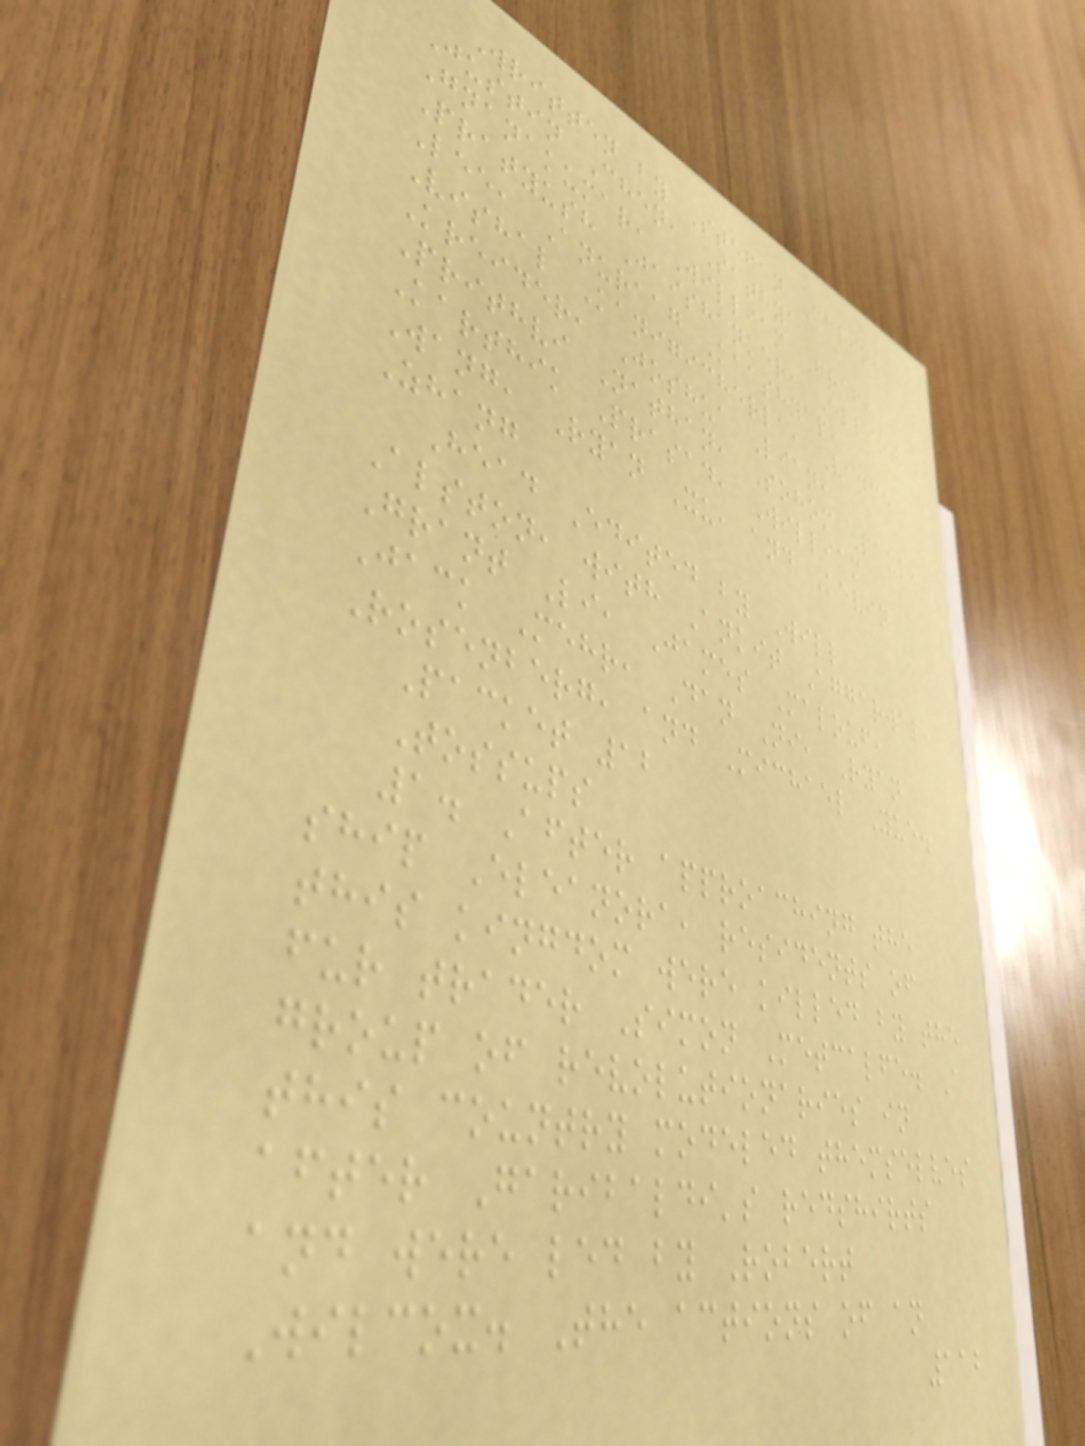Written by Stefan Calin,
Justin Chen, Sathya
Gnanakumar, William Graf,
Pratyush Jaishanker, Elliot
Lee, Anuraag Kaashyap,
Vishal Kanigicherla, Vance
Kreider, Joshua Lian,
Prithvi Nathan, Sohom Paul,
Karthik Prasad, William
Wang, Ryan Xu, and Kevin
Zhang
Head Edited by Will
Alston, with Ankit Aggarwal,
Grant Li, James Malouf,
Jack Mehr, Dan Ni, Ryan
Rosenberg, and Michael Yue.
Packet 12
Tossups
1. After approaching the
ship Eleanora, residents of
this kingdom were killed by the
fur trader Simon Metcalfe. A
group of revolutionaries in
this country modeled themselves
after Garibaldi's redshirts
and were led by Robert
Wilcox. The actions of an
112
